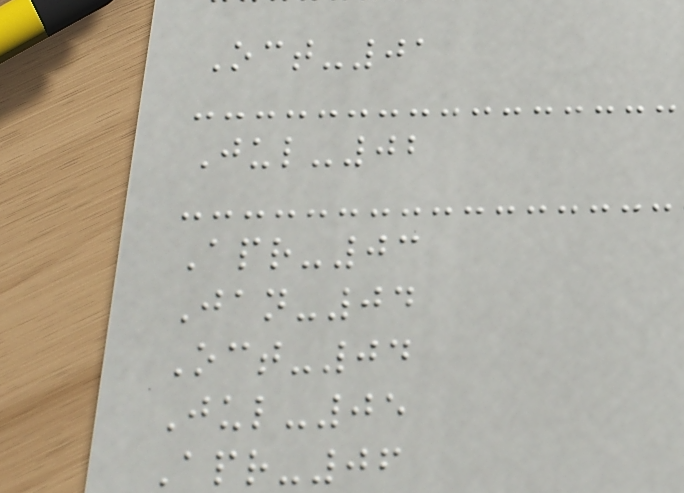Oct-01
Jul-02
Apr-03
Jan-04
Oct-04
Jul-05
Apr-06
